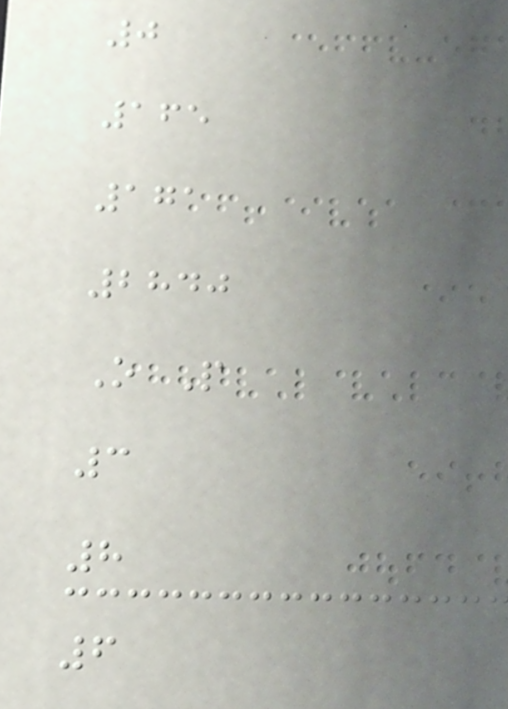0
165
171
2840
O P
3
8
6
